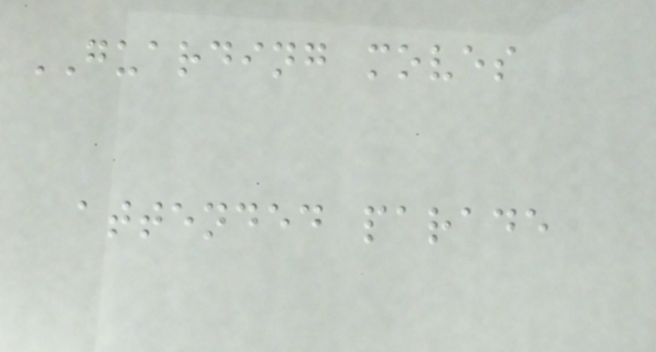GUARDING moves
attended parade
